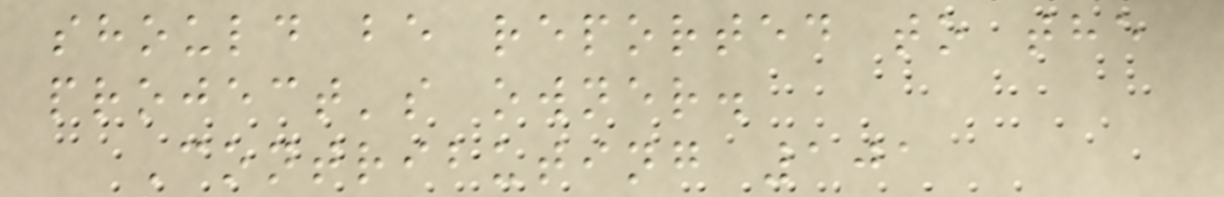should be reported to the
project's owner.
Contributing 101
